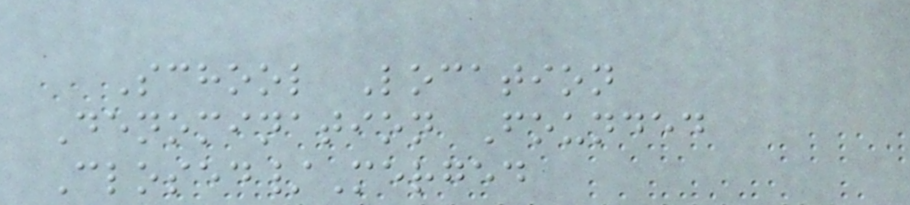School Location
Denomination Founded
Closed/Merged
